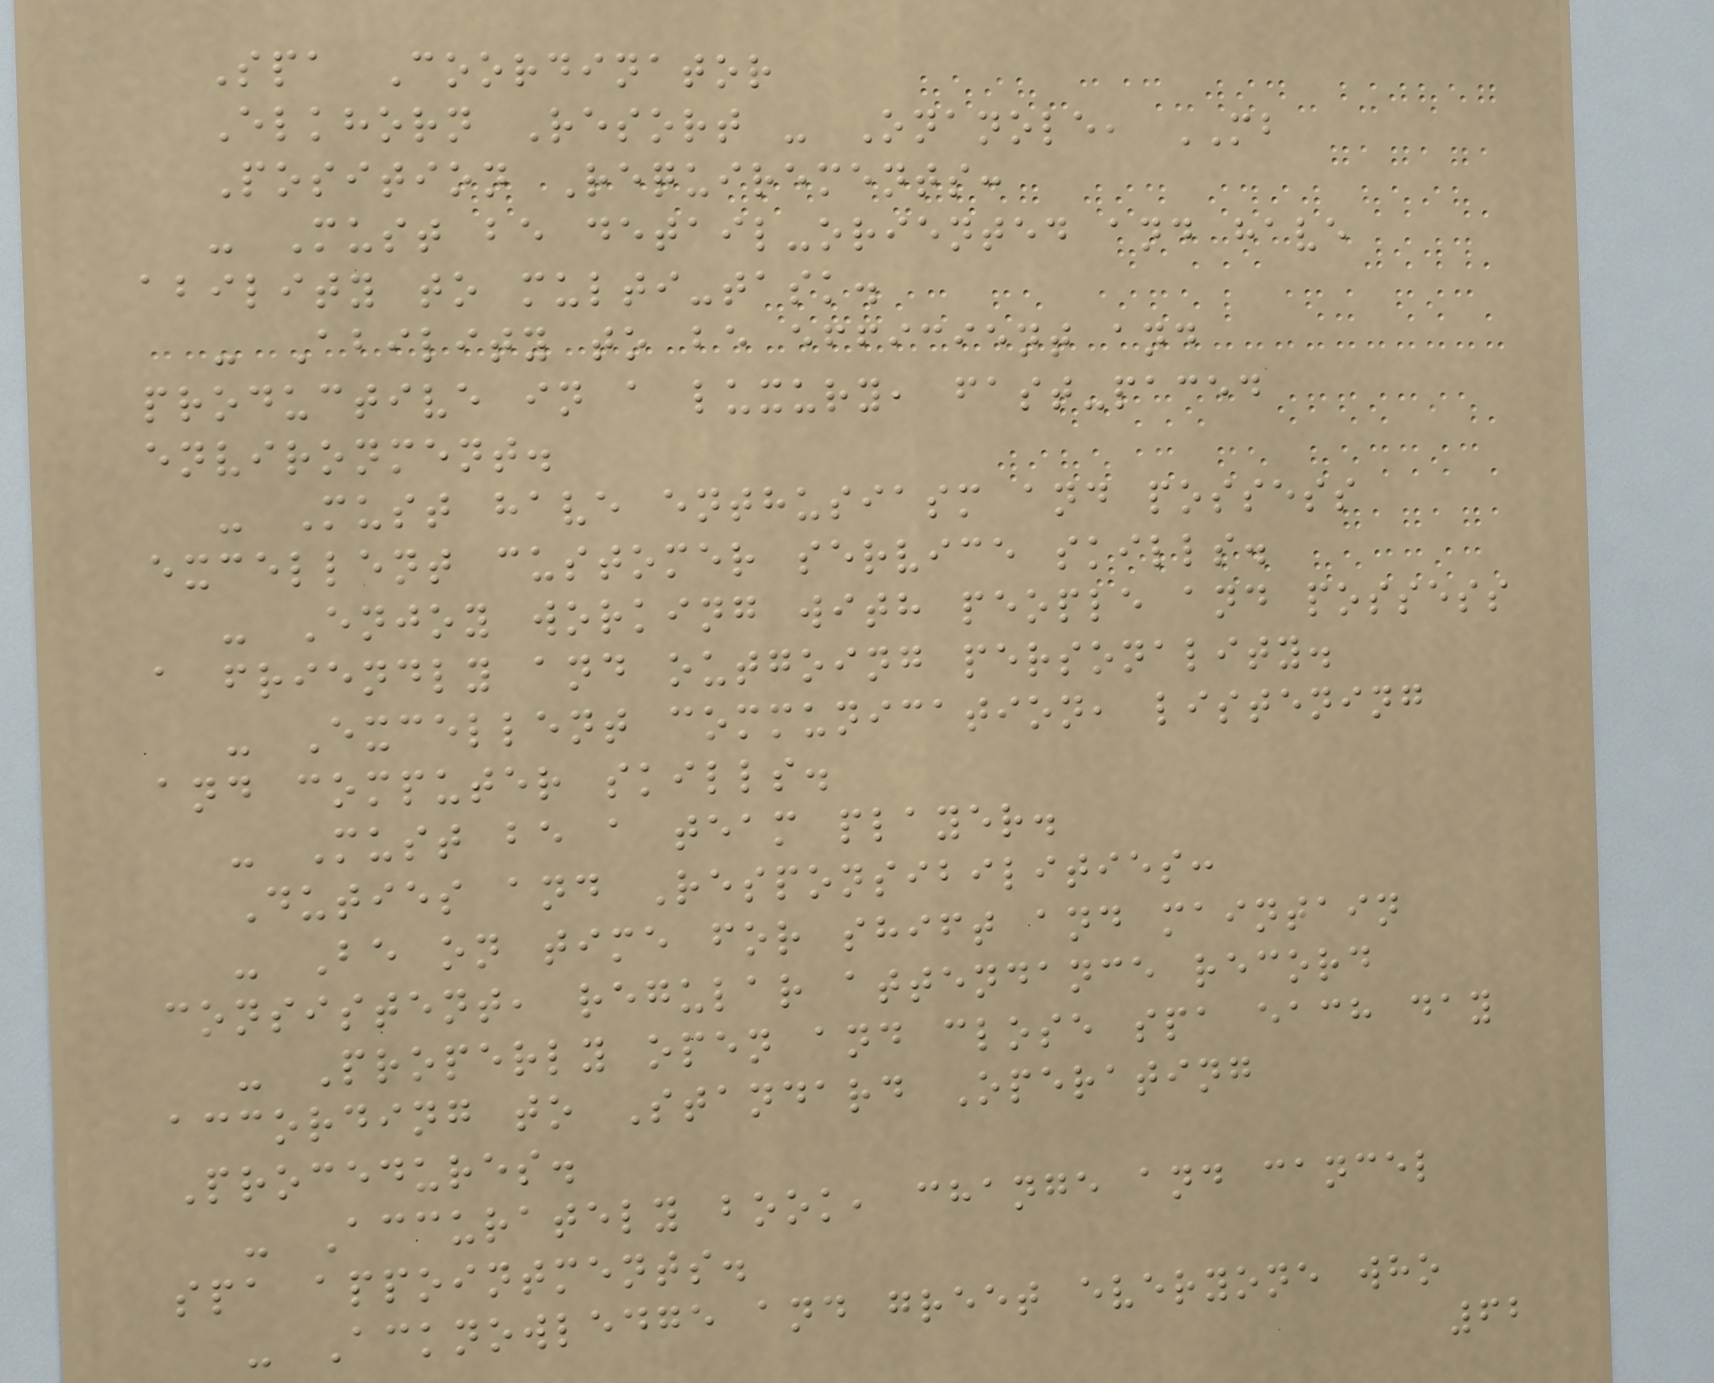Spa Coordinator
Elkhorn Resort - Onanole, MB
Position Requirements:
- Must be detail-oriented and have
ability to multi-task.
- Ability to be efficient and
productive in a luxury, fast-paced
environment.
- Must have enthusiasm and possess
excellent customer service skills.
- Enjoy working with people and possess
a friendly and outgoing personality.
- Excellent communication, listening
and computer skills.
- Must be a team player.
Duties and Responsibilities:
- Be on time for shift and maintain
consistent, regular attendance record
- Properly open and close spa each day
according to Standard Operating
Procedures.
- Accurately book, change and cancel
spa appointments.
- Acknowledge and greet everyone who
62
